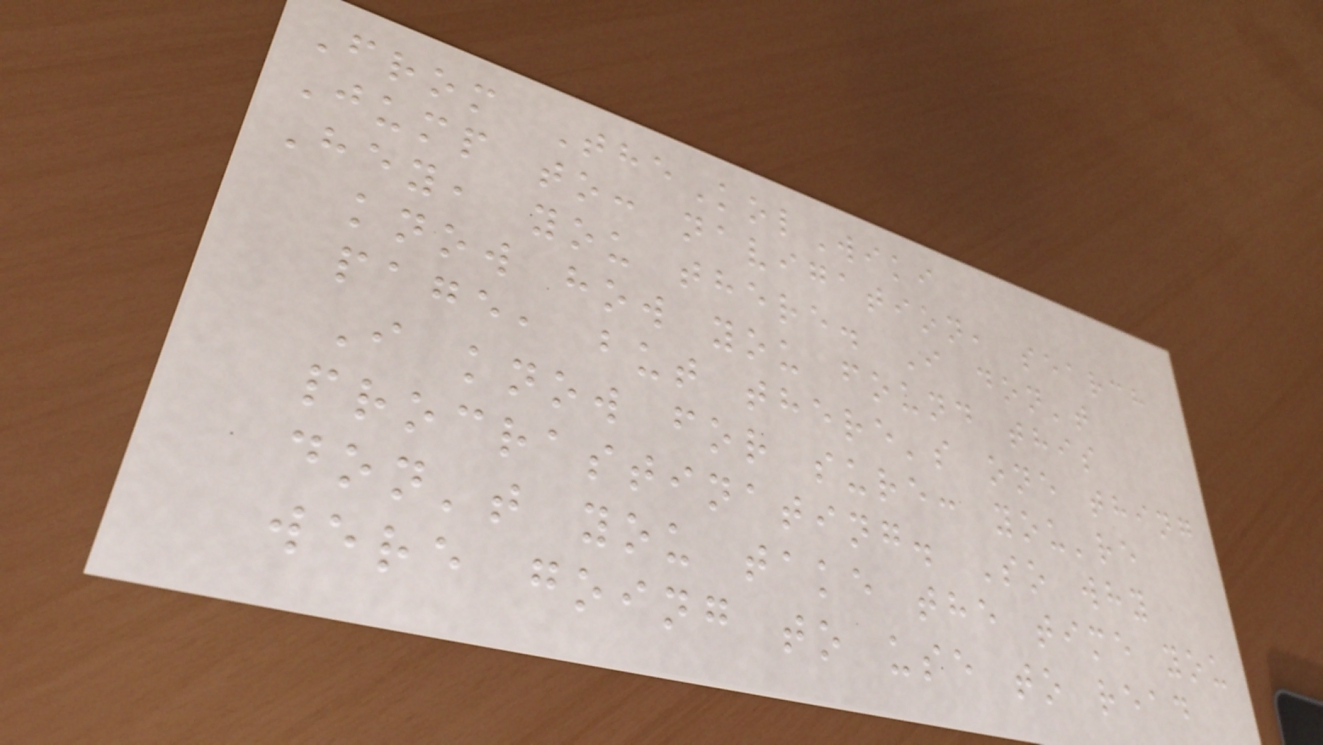From TheKolWiki
Jump to: navigation, search
Hey, you there. I don't
know how you found this
page, but there's one thing
I know for sure: you're
procrastinating. So why
don't you take the time you
were going to use to read
